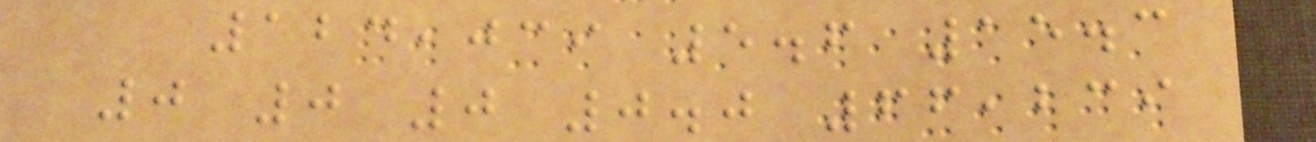124,039 5.6 15.3
0 0 0 0.0 66,239
